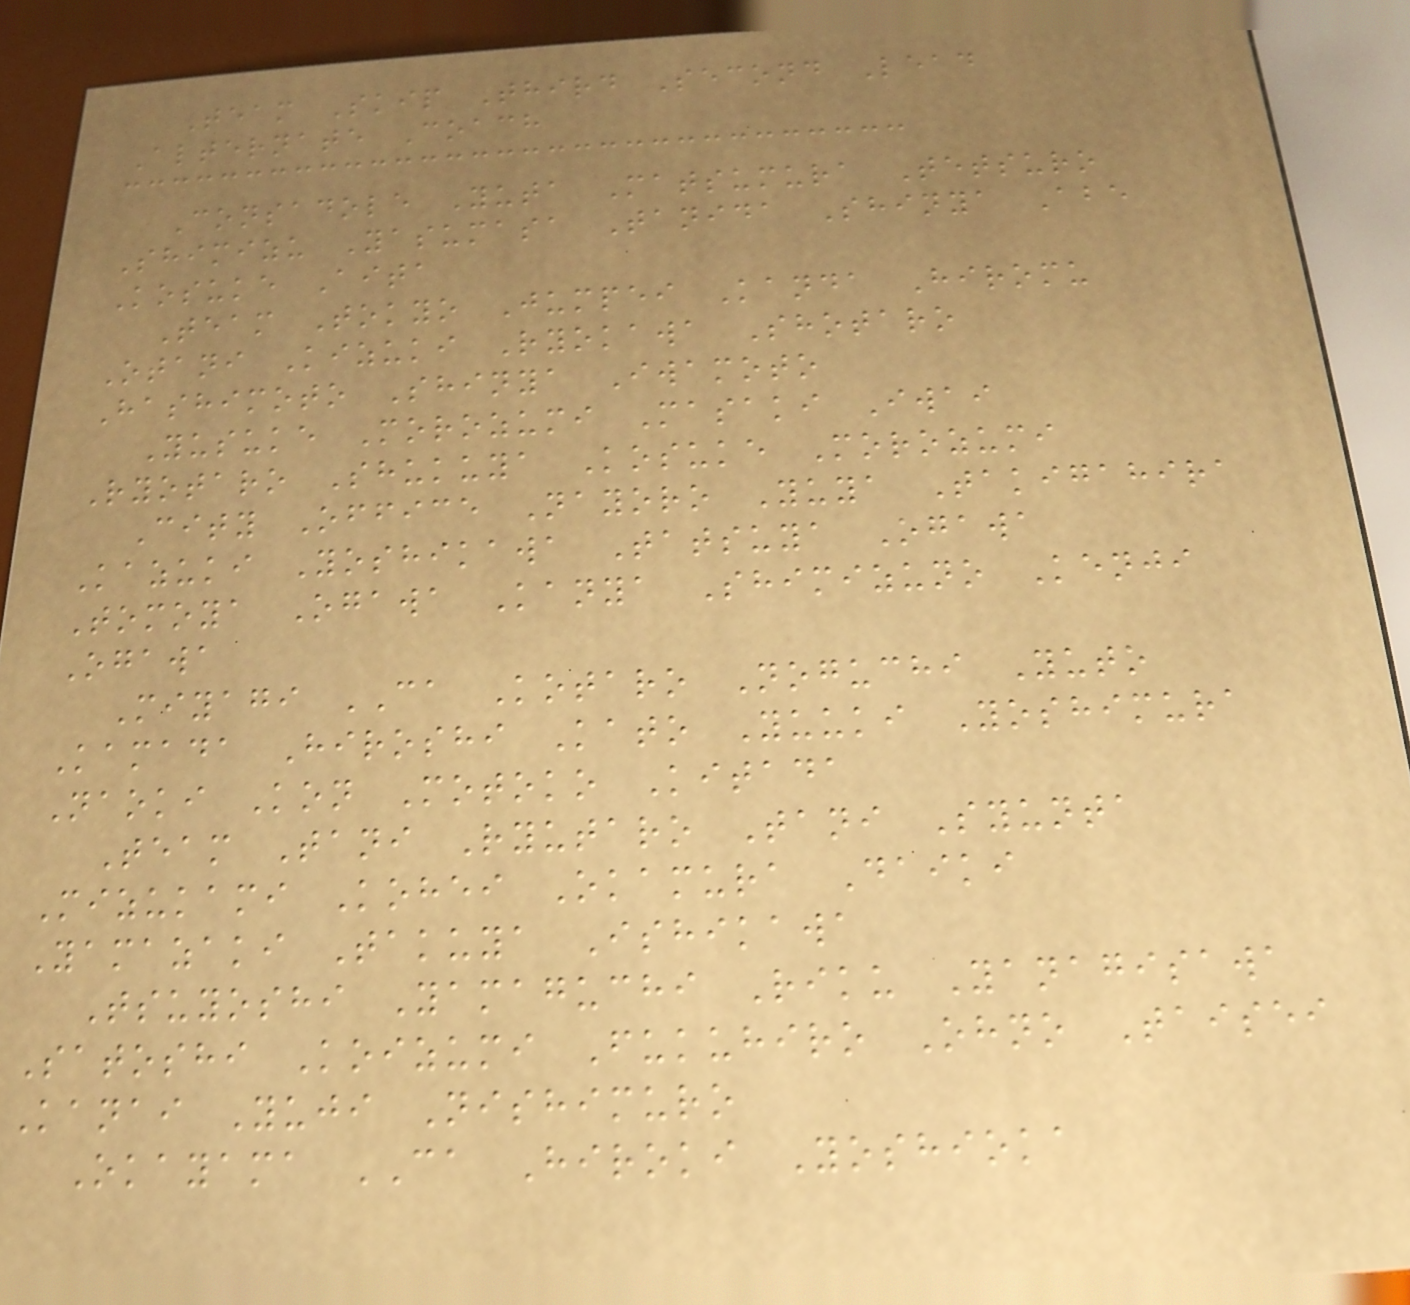Team Skip Third Second Lead
Alternate Coach
Consadole Yuta Matsumura Tetsuro
Shimizu Yasumasa Tanida Shinya Abe
Kosuke Aita
Team Tokyo Jumpei Kanda Hiromu
Otani Kizuki Ryokawa Shotaro
Hashimoto Shinya Iwamoto
Yusuke Morozumi Masaki Iwai
Ryotaro Shukuya Kosuke Morozumi
City Office Nayoro Yuya Takigahira
Kazuki Yoshikawa Tatsuya Ogawa
Tomoya Ogawa Kanya Shimizuno Kenji
Ogawa
Miyagi CA Kotaro Noguchi Yuto
Kamada Hiroshi Kato Yuuki Yoshimura
Naoki Kon Motoko Kitada
Team Tani Ryutaro Tani Syunta
Mizukami Kohei Okamura Daiki
Yamazaki Takuya Ishikawa
Tsuyoshi Yamaguchi Riku Yanagisawa
Satoshi Koizumi Fukuhiro Ohno Taisei
Kanai Yuji Nishimuro
Okayama CA Hiroki Yoshioka
